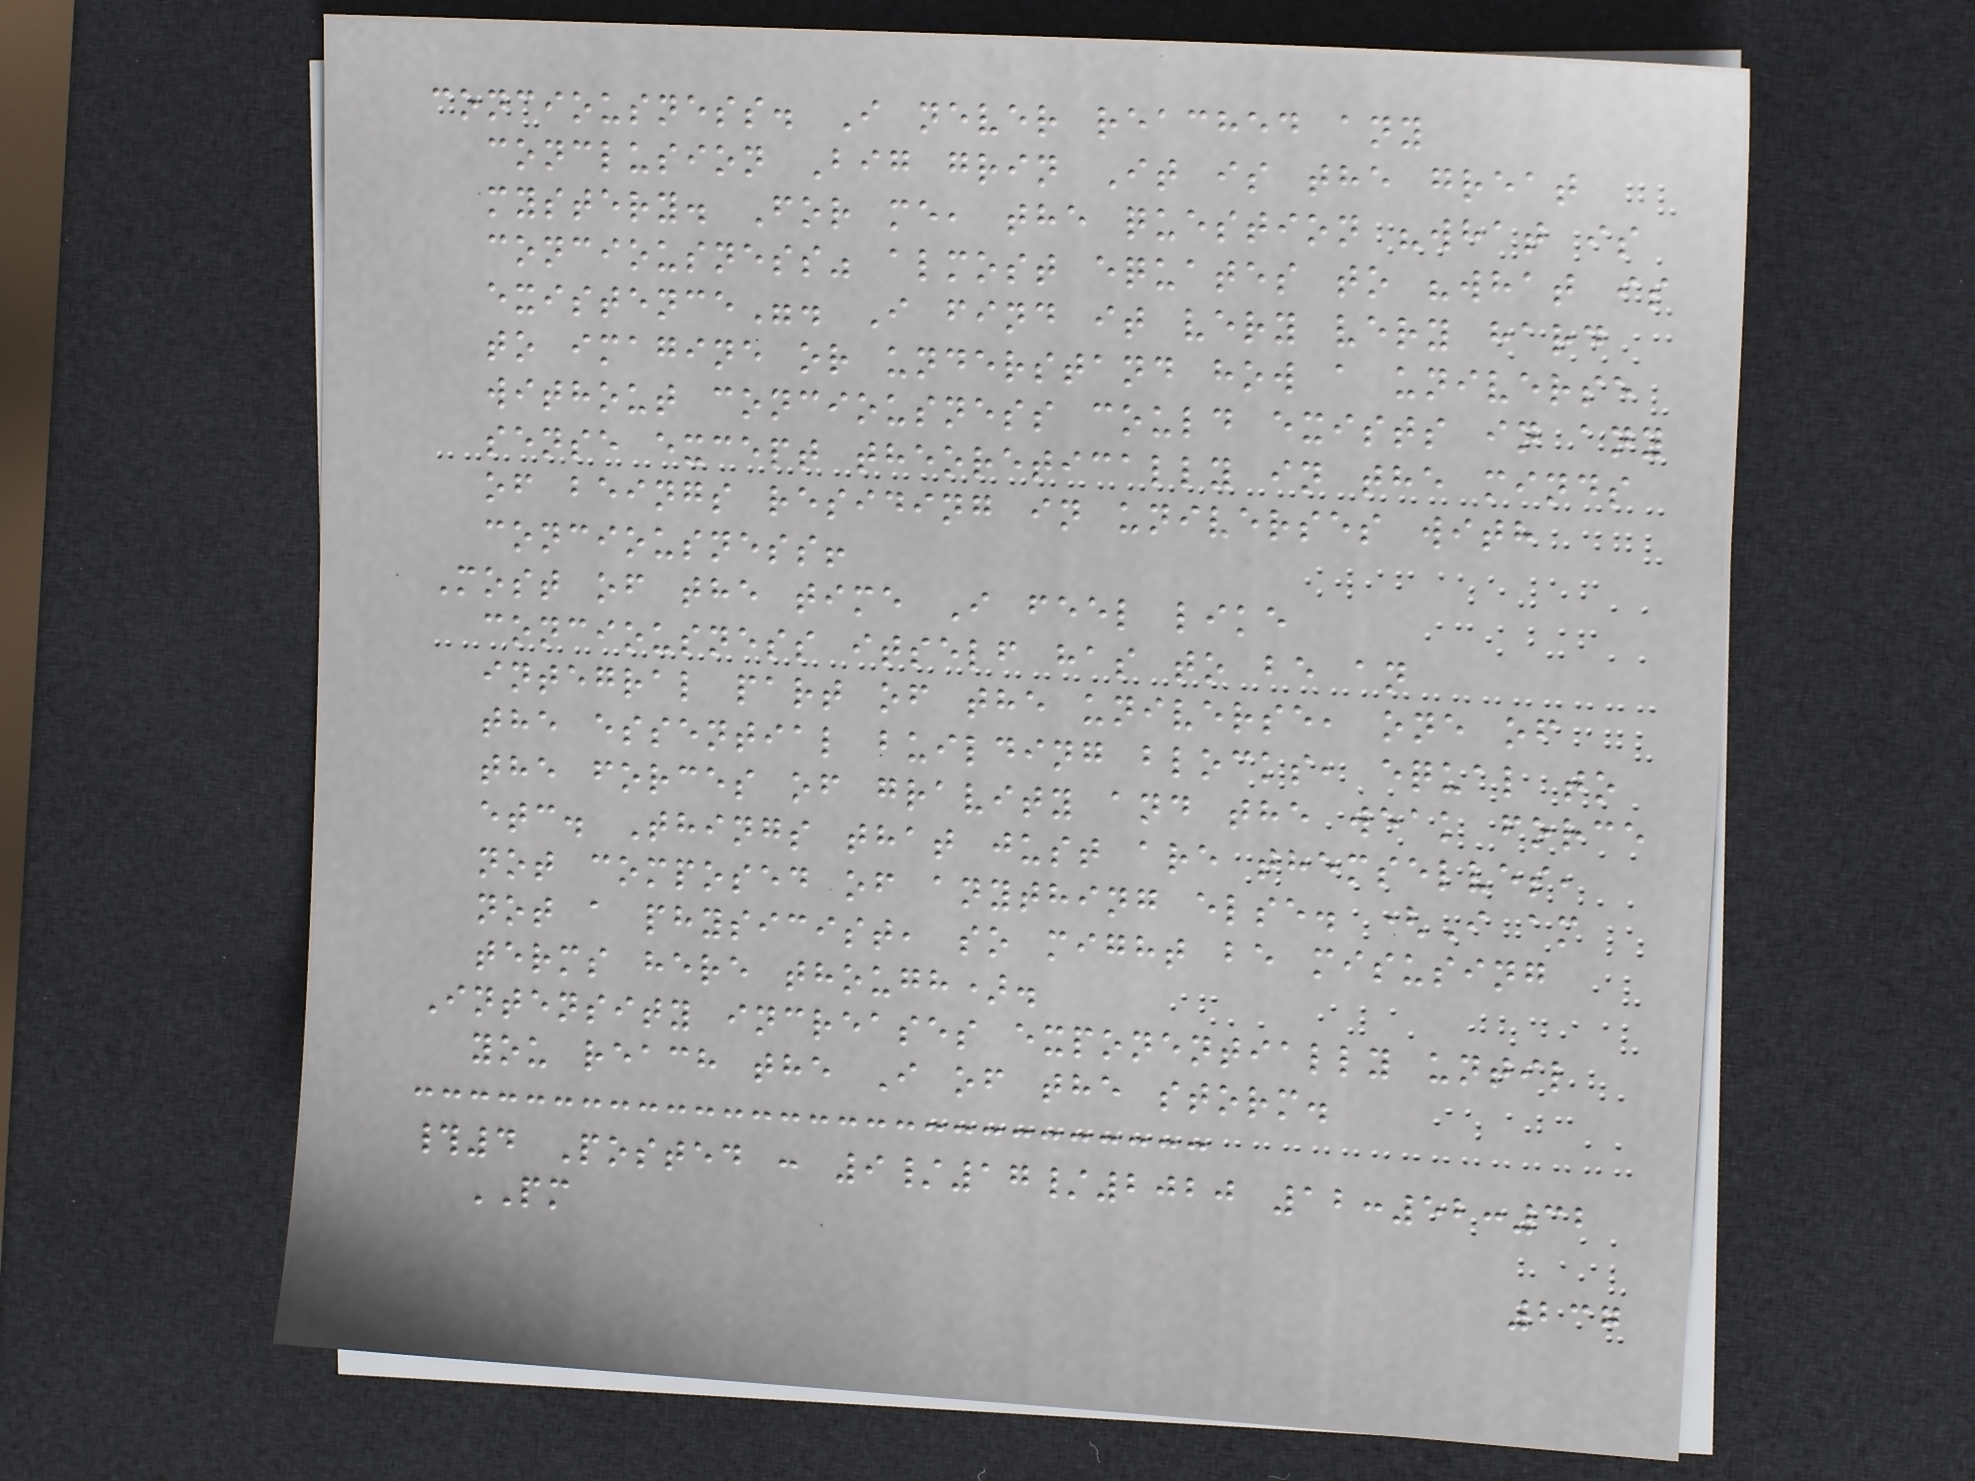conciousness. I never reached any
conclusion Big grin It is the great
mystery. For me, the question "what is
conciousness" almost equates to "what is
existence". I find it very very hard
to imagine or understand how a universe
without conciousness could exists in any
sense except theoretically in the minds
of beings residing in universes with
conciousness!
Most of the time I feel like
conciousness itself has to be an
integral part of the universe, one of
the essential building blocks, equal to
the forces of gravity and the weak force
etc. Things that just are themselves,
not composed of anything else. (I am
not a physicist, so might be misusing
terms here though).
Intensity increases exponentially until
you reach the I of the storm.
#4 Posted : 9/17/2020 12:52:32
PM
237
